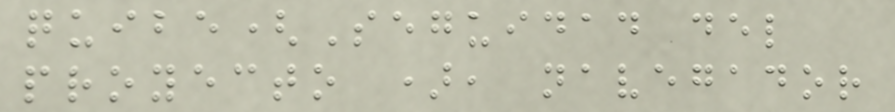quibe(Seguidad del
proyecto ), navegador
